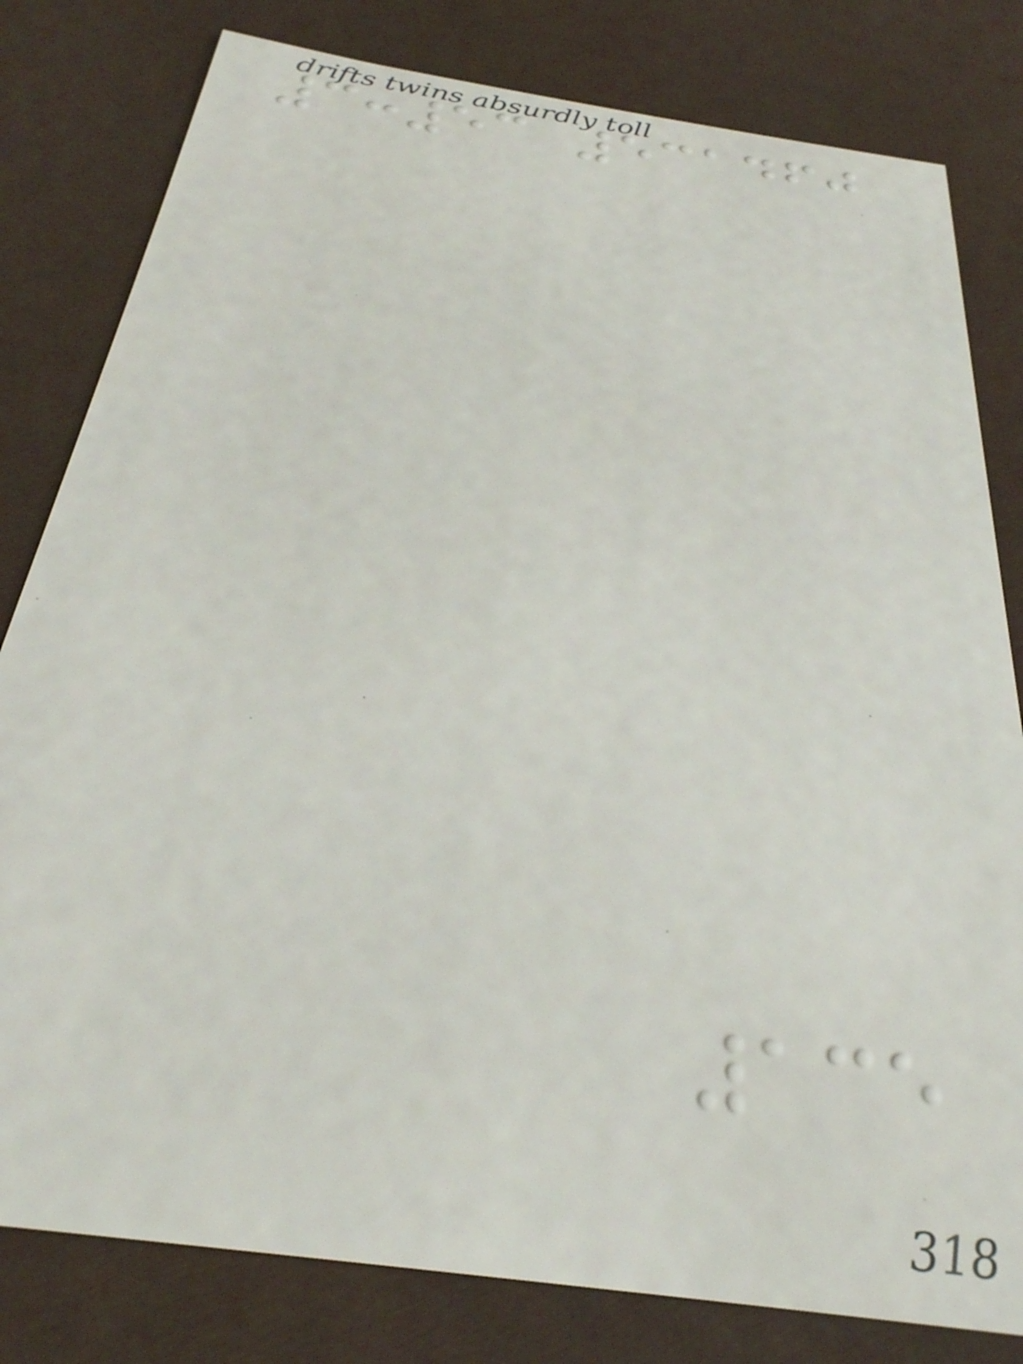3:53 531460
135
